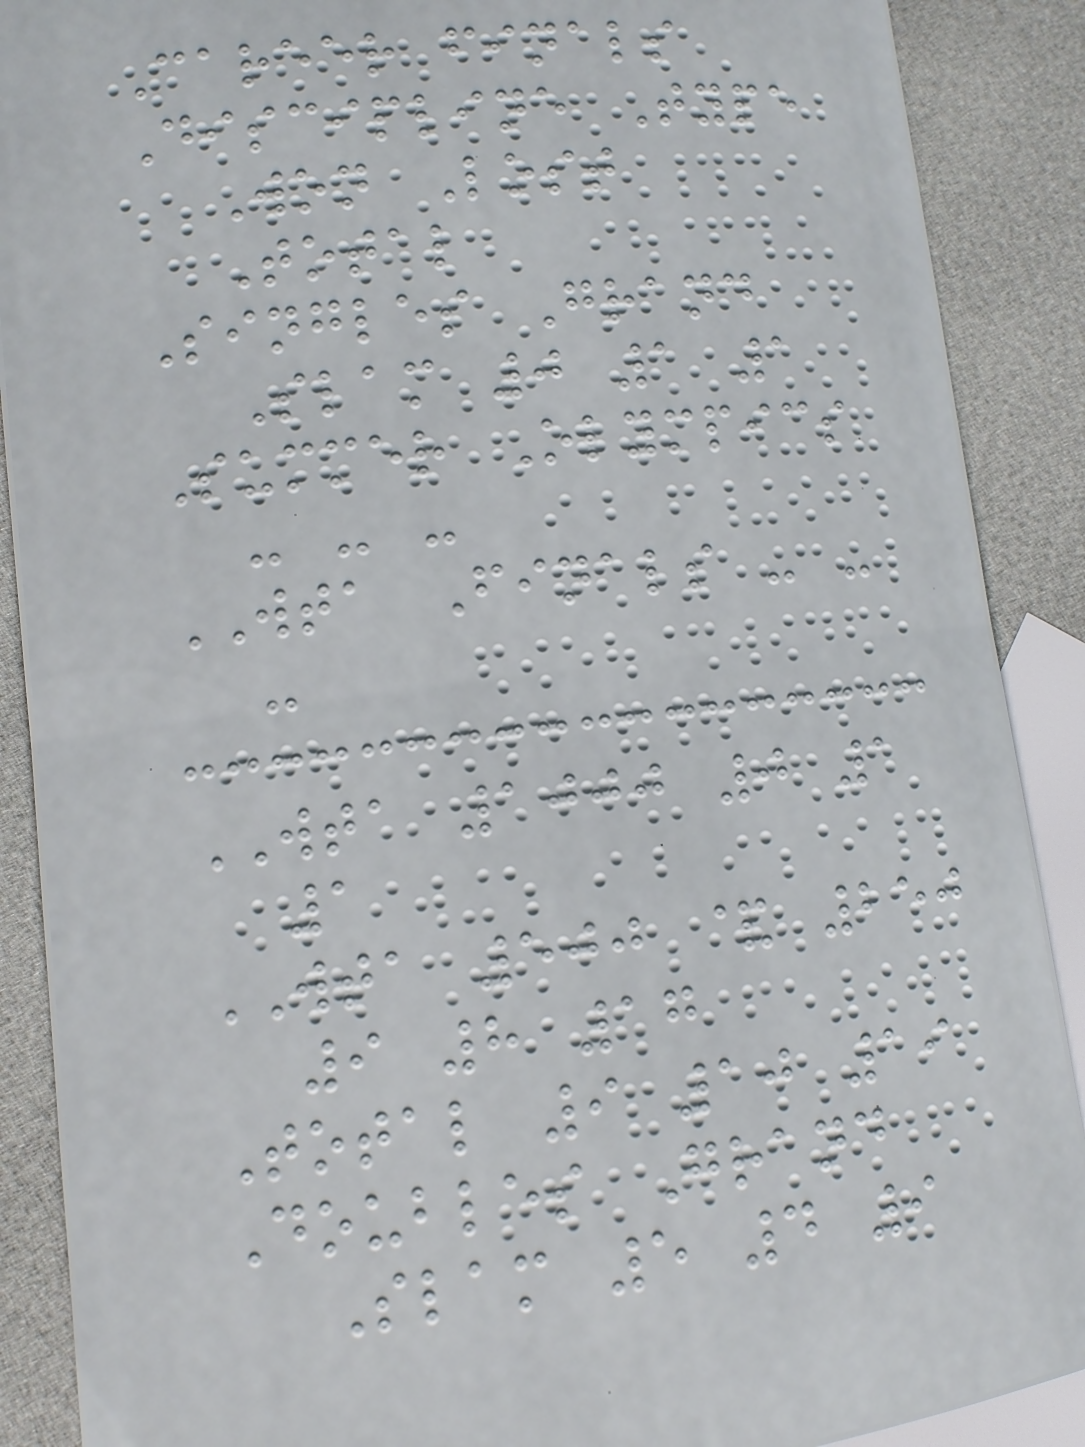Career finals
Discipline Type
Won Lost
Total
Singles Grand
Slam 0 1 1
Summer Olympics
- - -
WTA Finals - -
-
WTA 1000 0 1
1
WTA 500 & 250
9 8 17
Total 9 10 19
Doubles Grand
Slam 5 4 9
